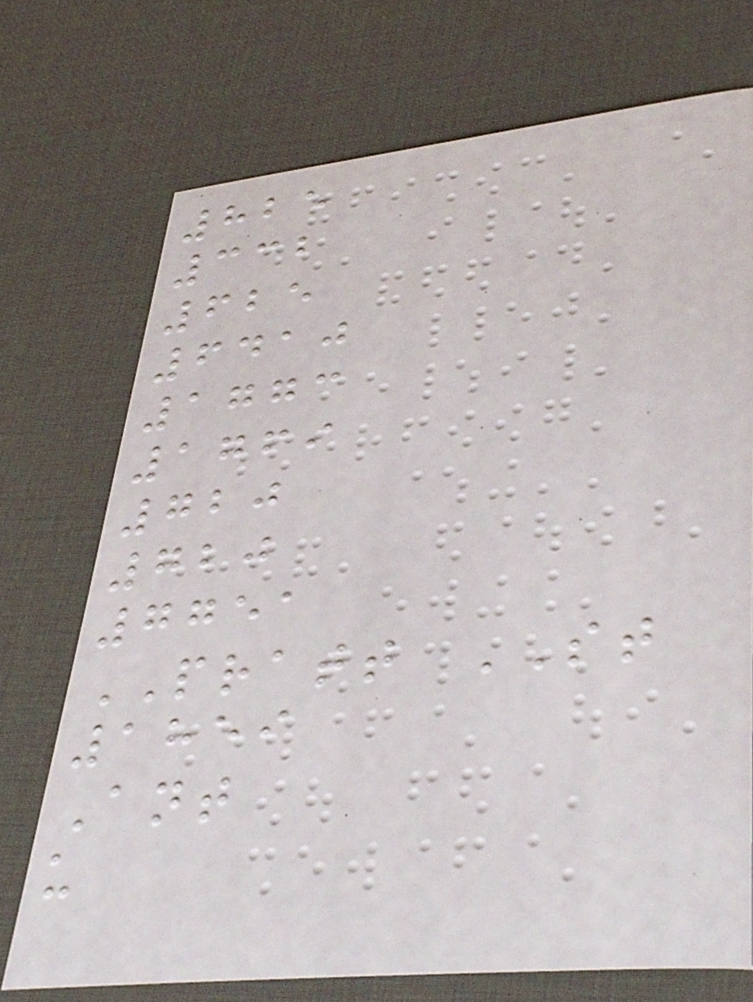825
332
625
6410
1773
1769
720
720
7751
PRATT ST
1859
Ant
u
